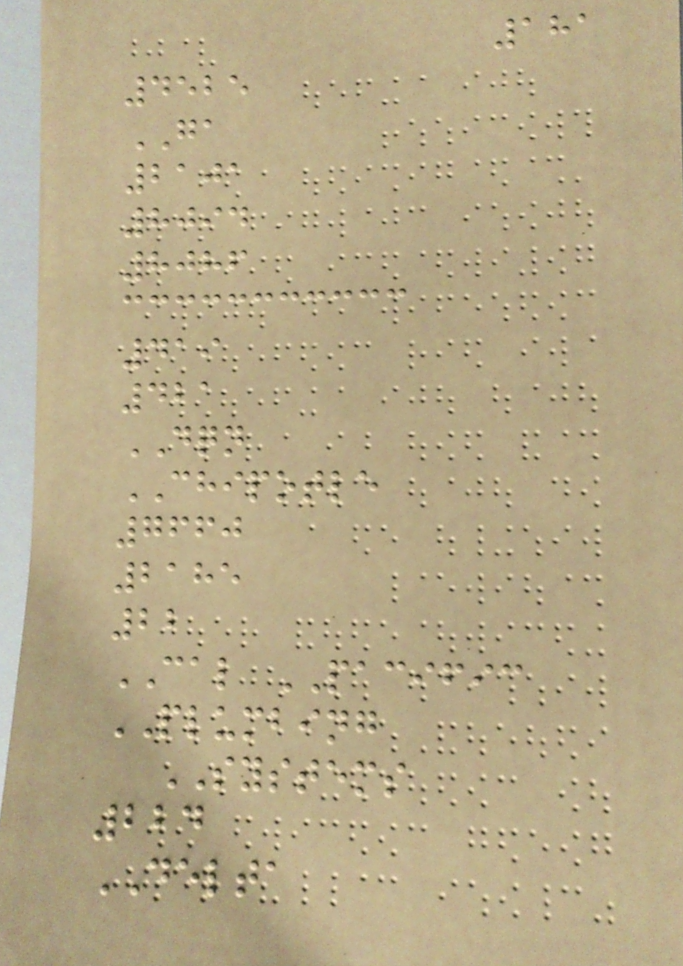181
4525
GA
2101
8094
8086
419
421
DQN
CHIPOTLE
7660
2185
22
CAL PACIFIC
PLUMBING
SYSTEMS
224
DELTA
